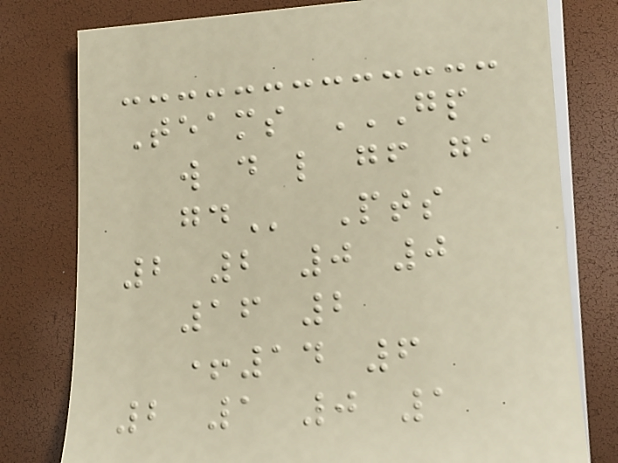Teams GP
W D L GF GA
GD Pts
2 2 0 0
16 2
+14 6
2 1 0 1
